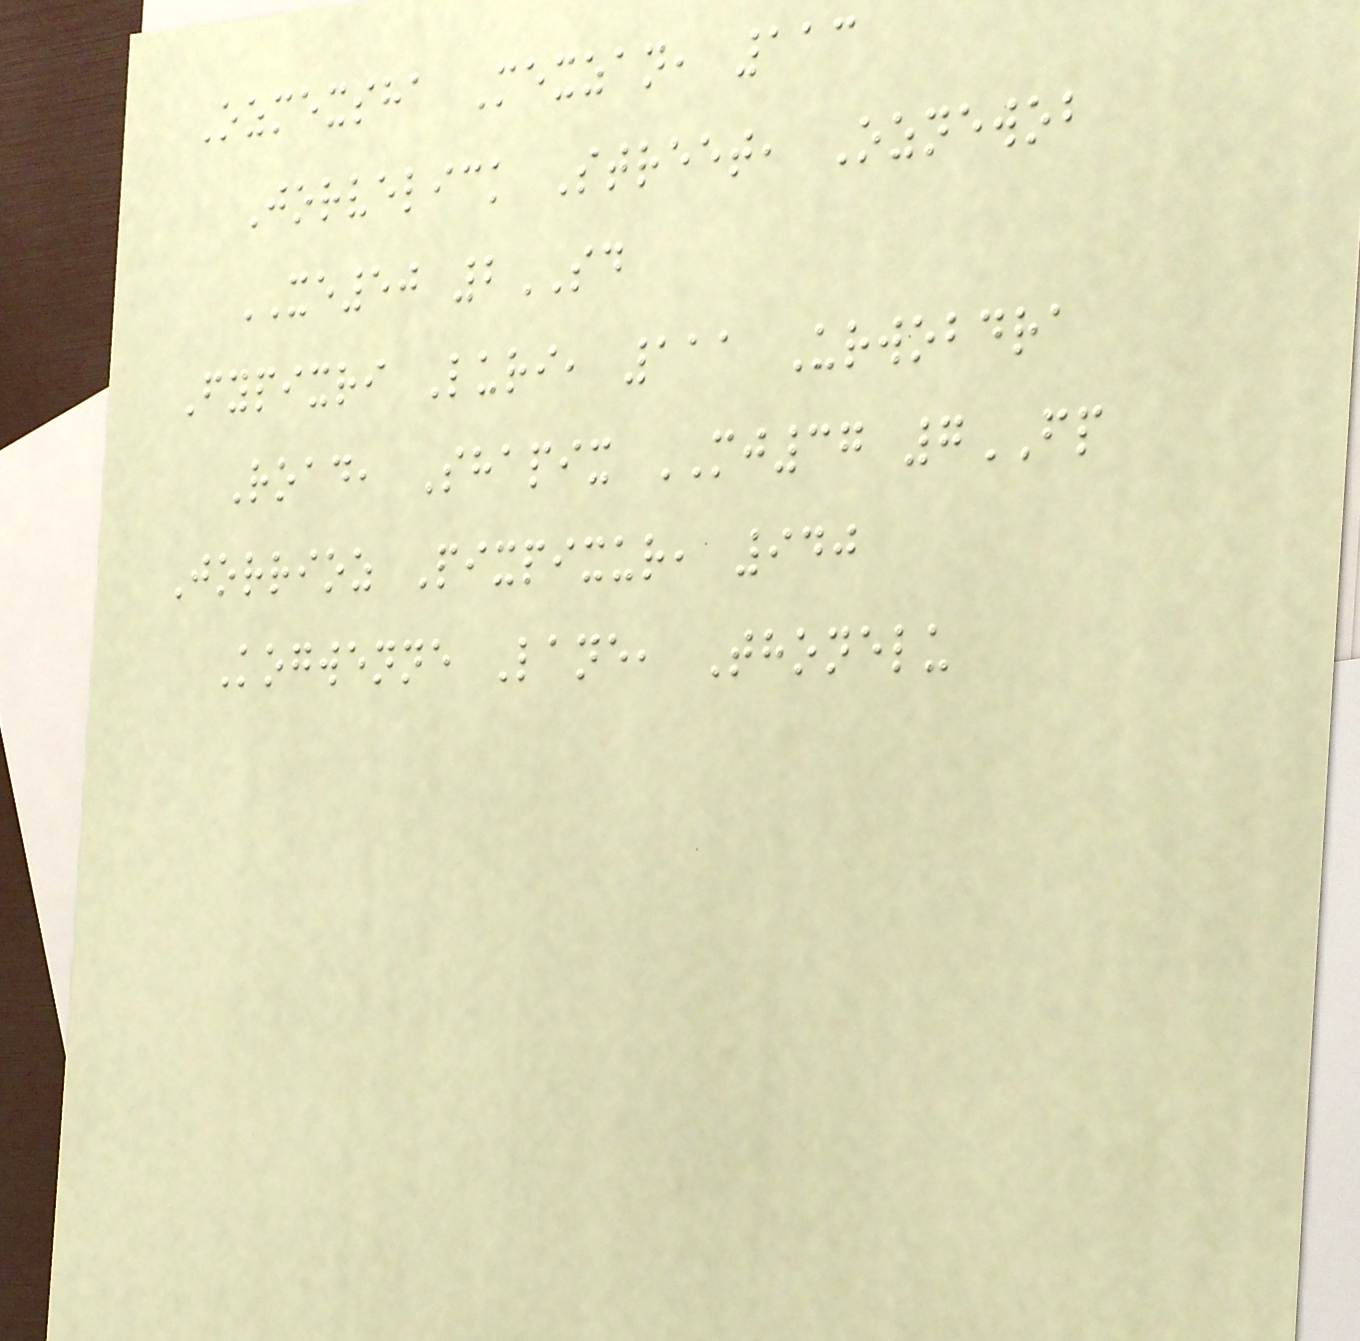Ozmexsha Mexzan, 113
Jorvelick Street, Oznewob
XE50 2SD
Fypixri Luri, 111 Urwobdra
Road, Shapix MJ37 7FP
Jorrioz Pixpixur, 940
Kogwenne Lane, Thonelu
